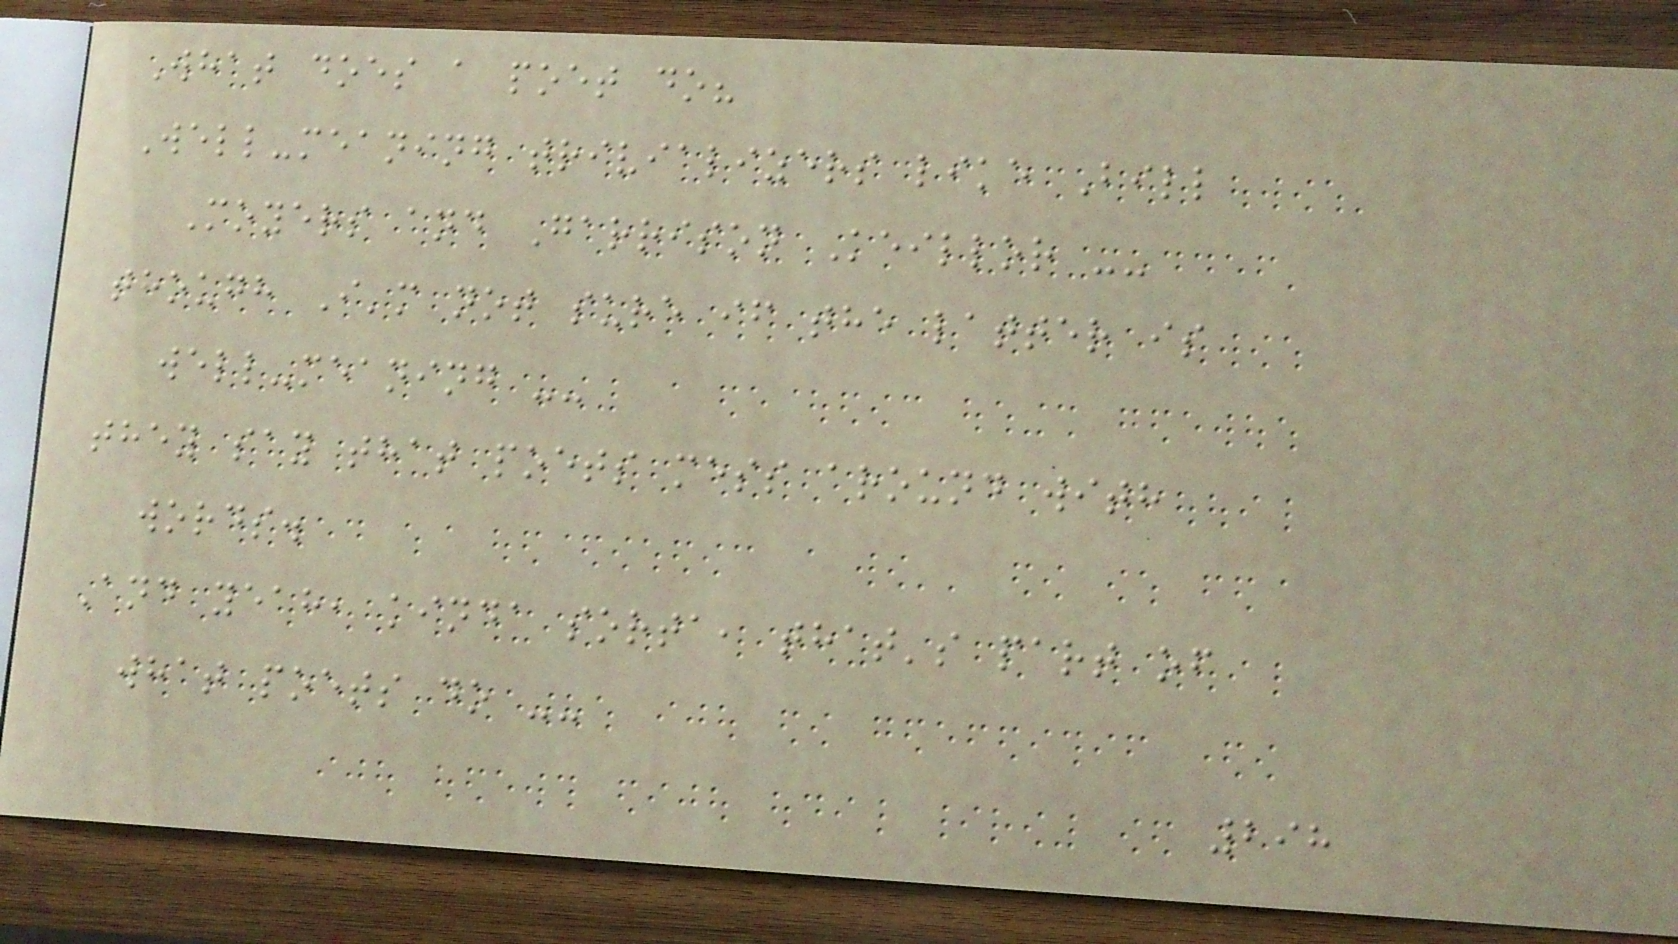What does a poet do?
Well-meaning trivializers like Bill
Moyers and Garrison Keillor --
though I'm not sure if the latter is
well-meaning --
they say that poets mess around with
words.
And yeah, kinda sorta, that's part of
what poets do --
298
